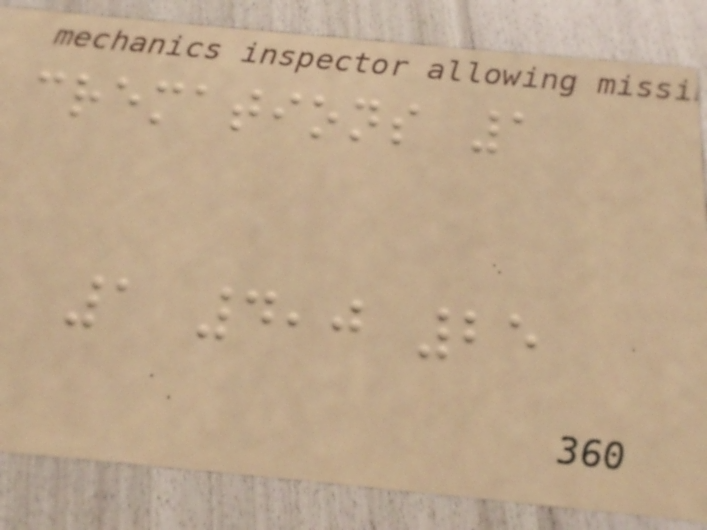cremations 1
1 4,0 25
